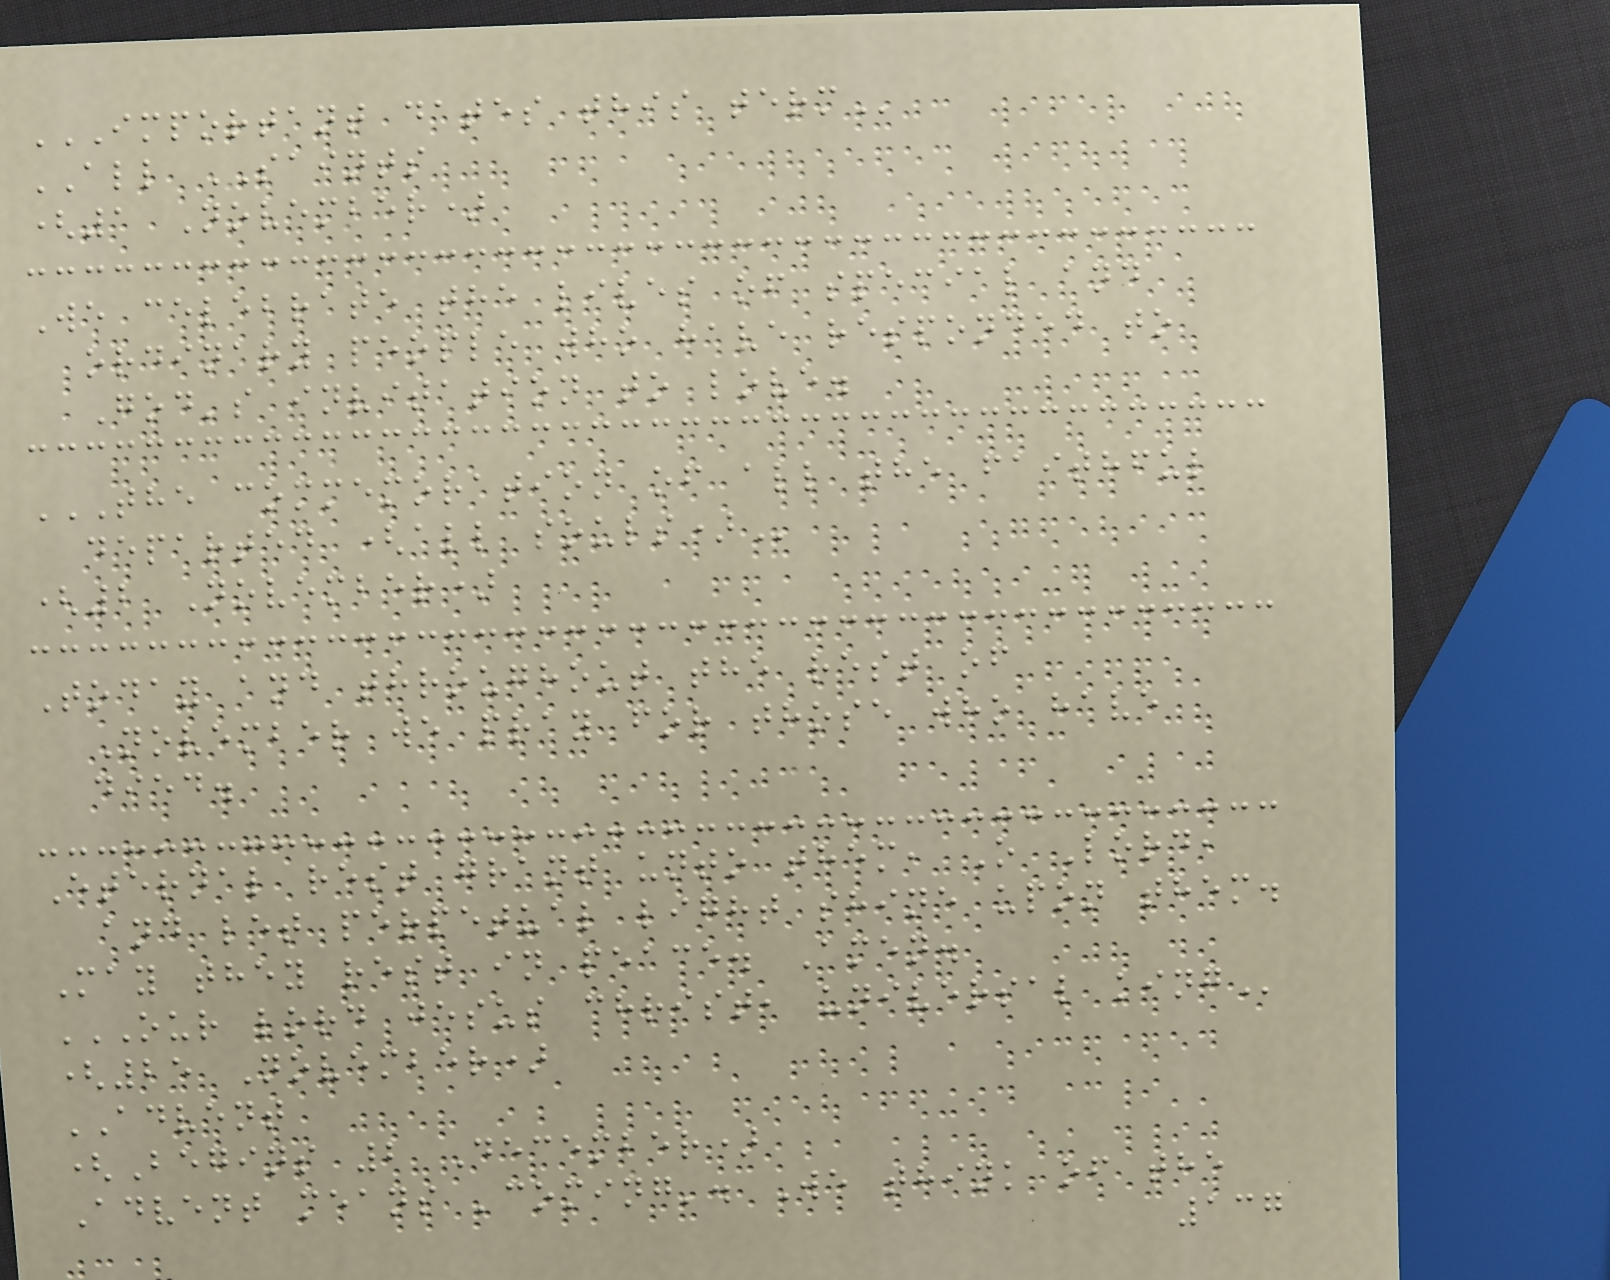IMPORTANT DATES THIS TERM
ALL SAINTS
(1 November)
We celebrate the lives of special and
ordinary people who have responded to
God's invitation to love.
THE COMMEMORATION OF ALL THE FAITHFUL
DEPARTED (ALL SOULS)
(2 November)
Today and throughout the rest of
November we pray for those who have
died.
Eternal rest grant unto them, O Lord,
and let perpetual light shine upon them.
May they rest in peace. Amen.
OUR LORD JESUS CHRIST, UNIVERSAL KING
(25 November)
ADVENT
(Begins 2 December)
Advent means 'coming'. We think of the
137
